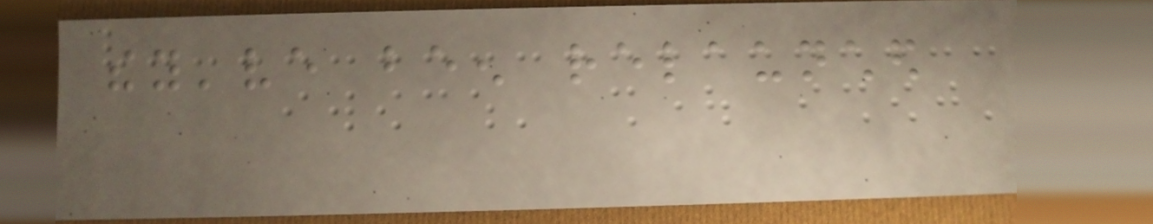they've been relaunched
